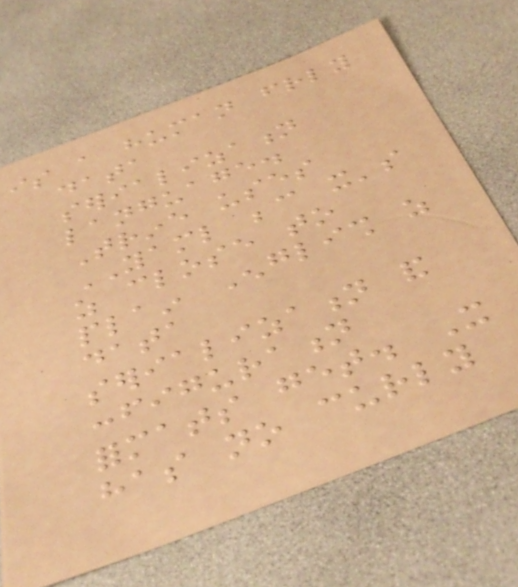is a human friendly
data
serialization
language.
Trine uses
YAML because it's
as close to
plain English as
data
serialization and
configuration
formats get. It
has no curly
